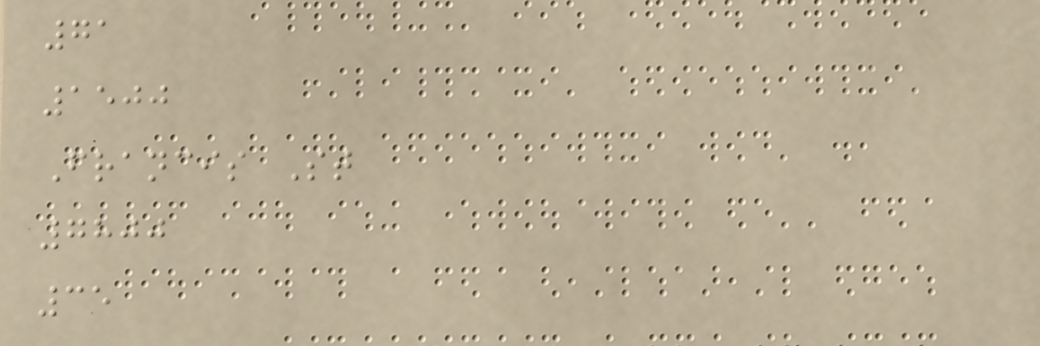71
1500
Francis St
7800
35
